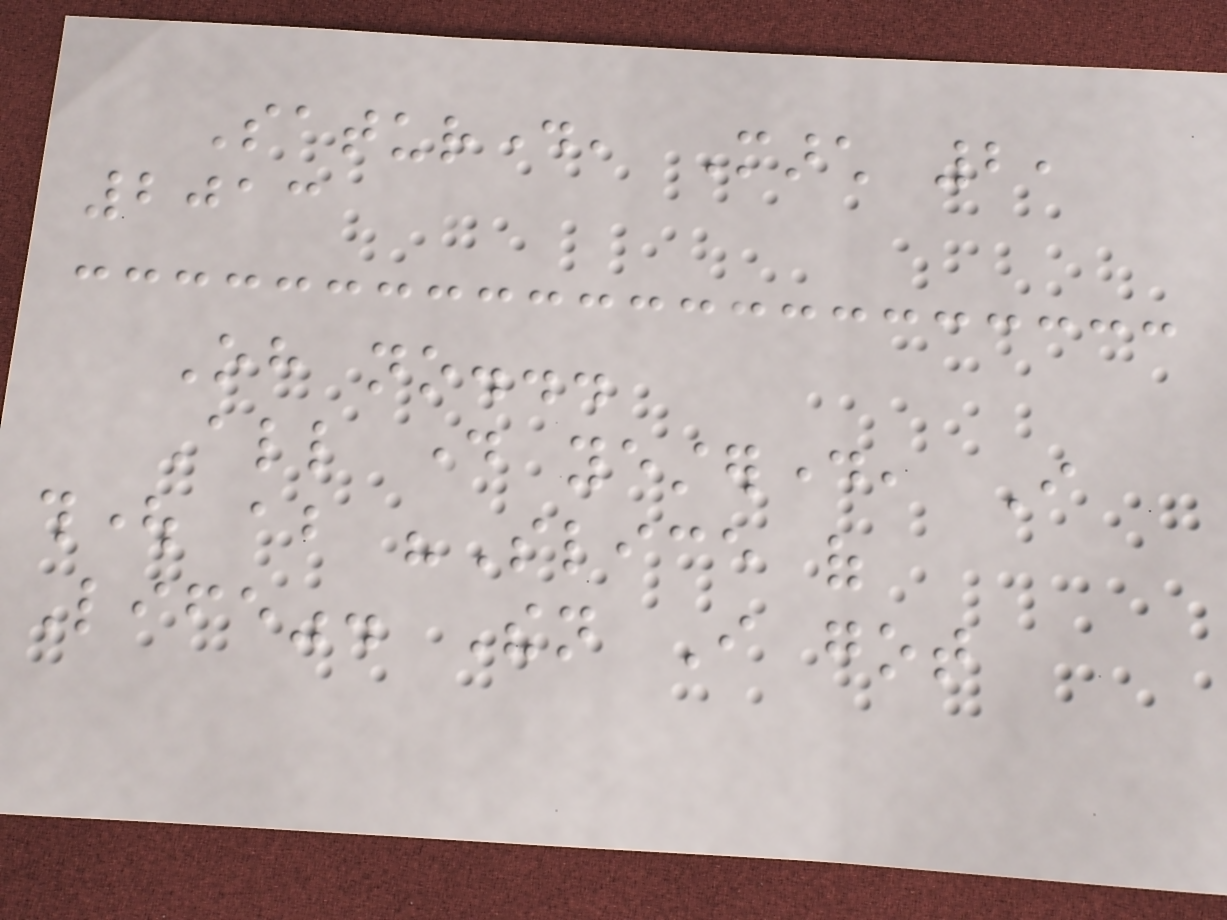Saturday, March 2,
2013
Oh no...
All day yesterday, I
thought about "Slice of
Life". Then I got
